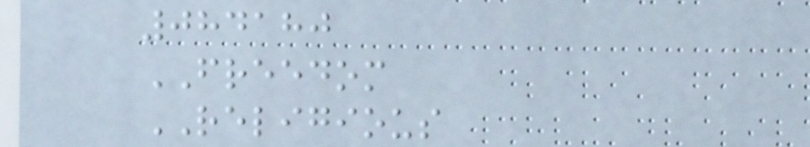084180
FREEDOM
RELIGIOUS
